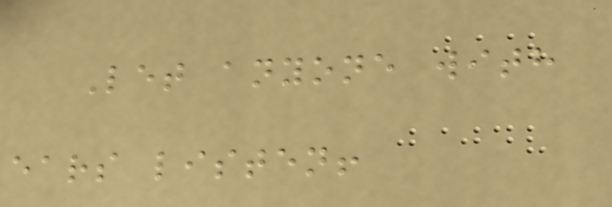Let anyone with
ears listen!
